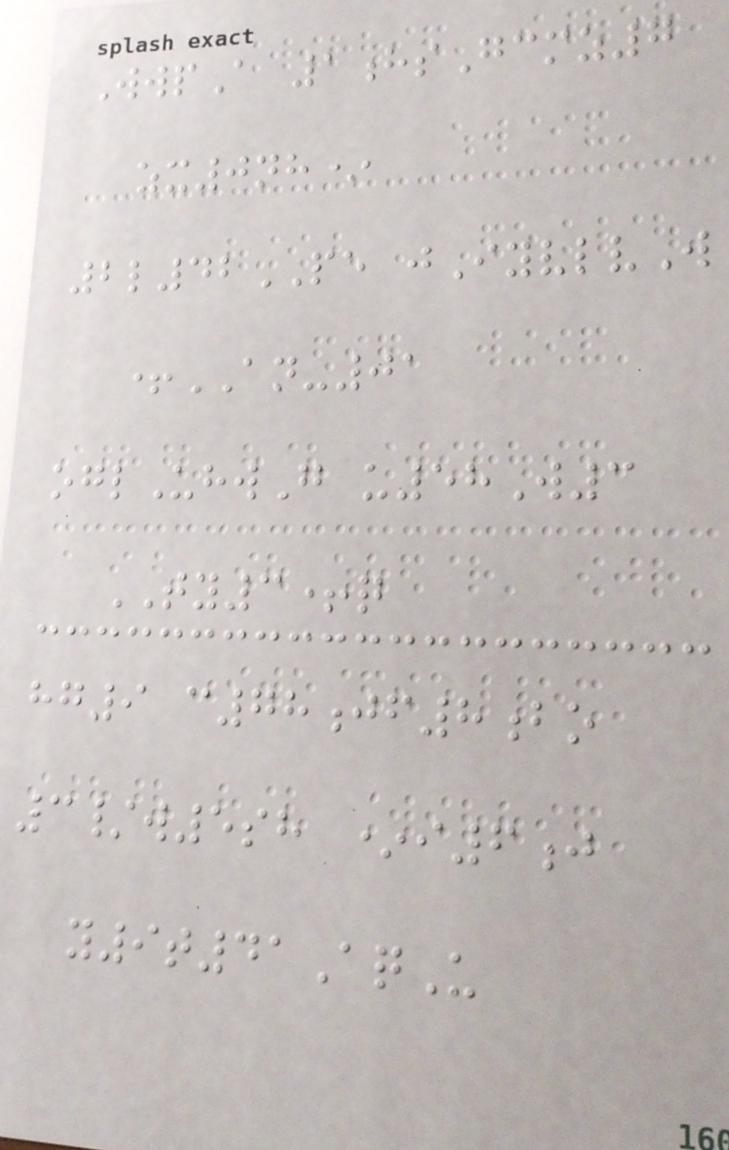WwpA 1hsGcmz7
zx0nh*
2l42PE jIyvlvW
+AN-01
oglUhwG u58W3
TY3+q
hg9 c78jf8bo
3/w5sh *i6j
y9t41AqU
